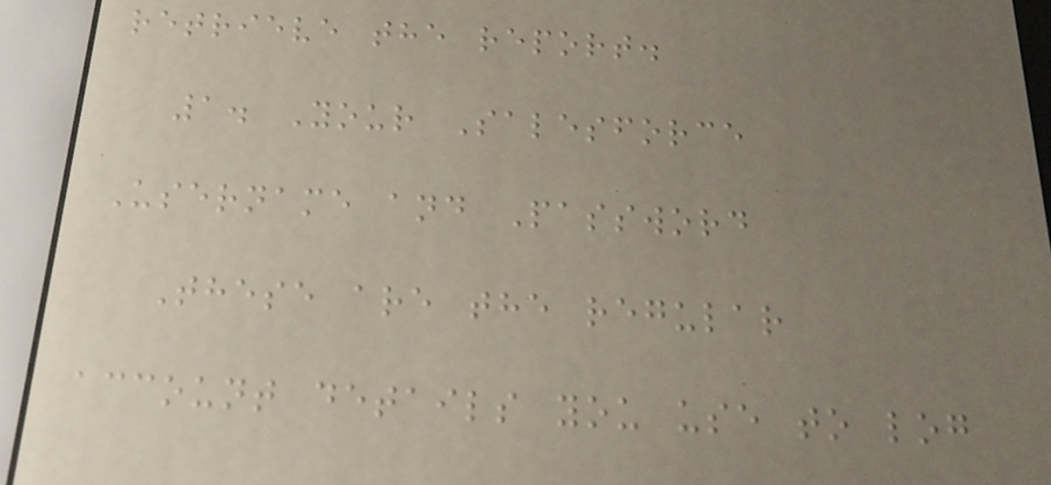retrieve the report.
1. Your Salesforce
Username and Password
These are the regular
account details you use to log
